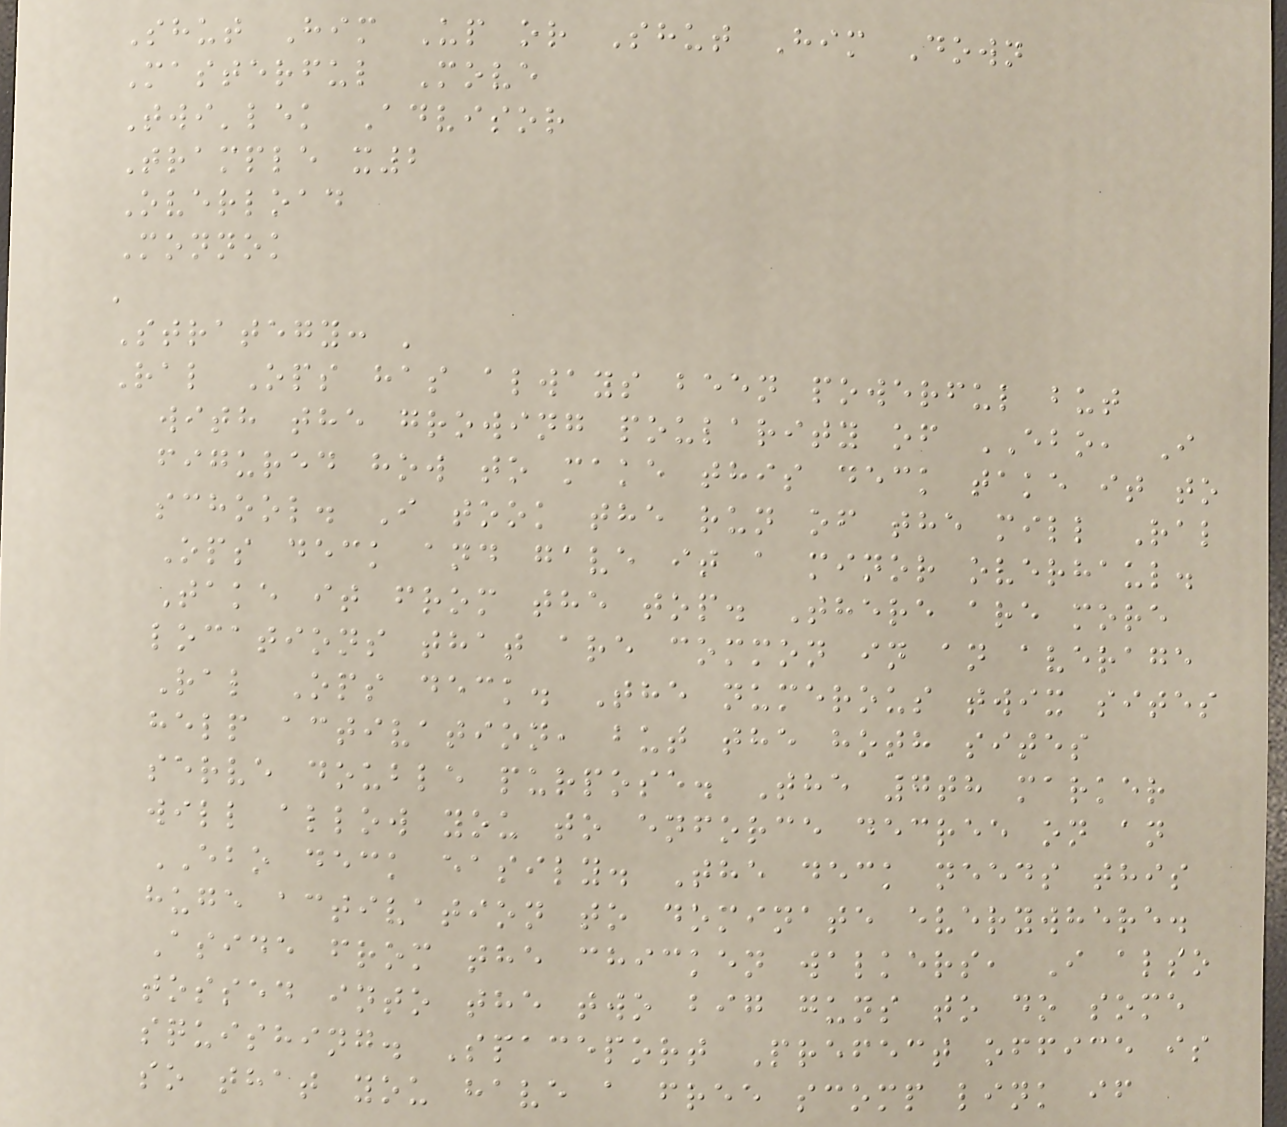Shut Him Up or Shut Him Down
Masterful Move
Twi'lek Advisor
Trample x2
Overload
Monnok
'
Strategy: '
Ral Ops has always been powerful but
with the growing poularity of EBO, I
figured how to make this deck take it to
school. I took the run of the mill Ral
Ops deck and gave it a minor overhaul.
Take it from the top. There are more
locations that are common in an average
Ral Ops deck. The numerous twix sites
help activation, but the hoth sites
serve double purpose. The 7th marker
will allow you to enforce decree on an
EBO deck easily. The deck needs this
huge activation to dominate everywhere.
Aside from the chicken walkers, I also
tossed into the two big guns to do some
squishing. Spaceport Prefect office is
so that you have a free scomp link if
